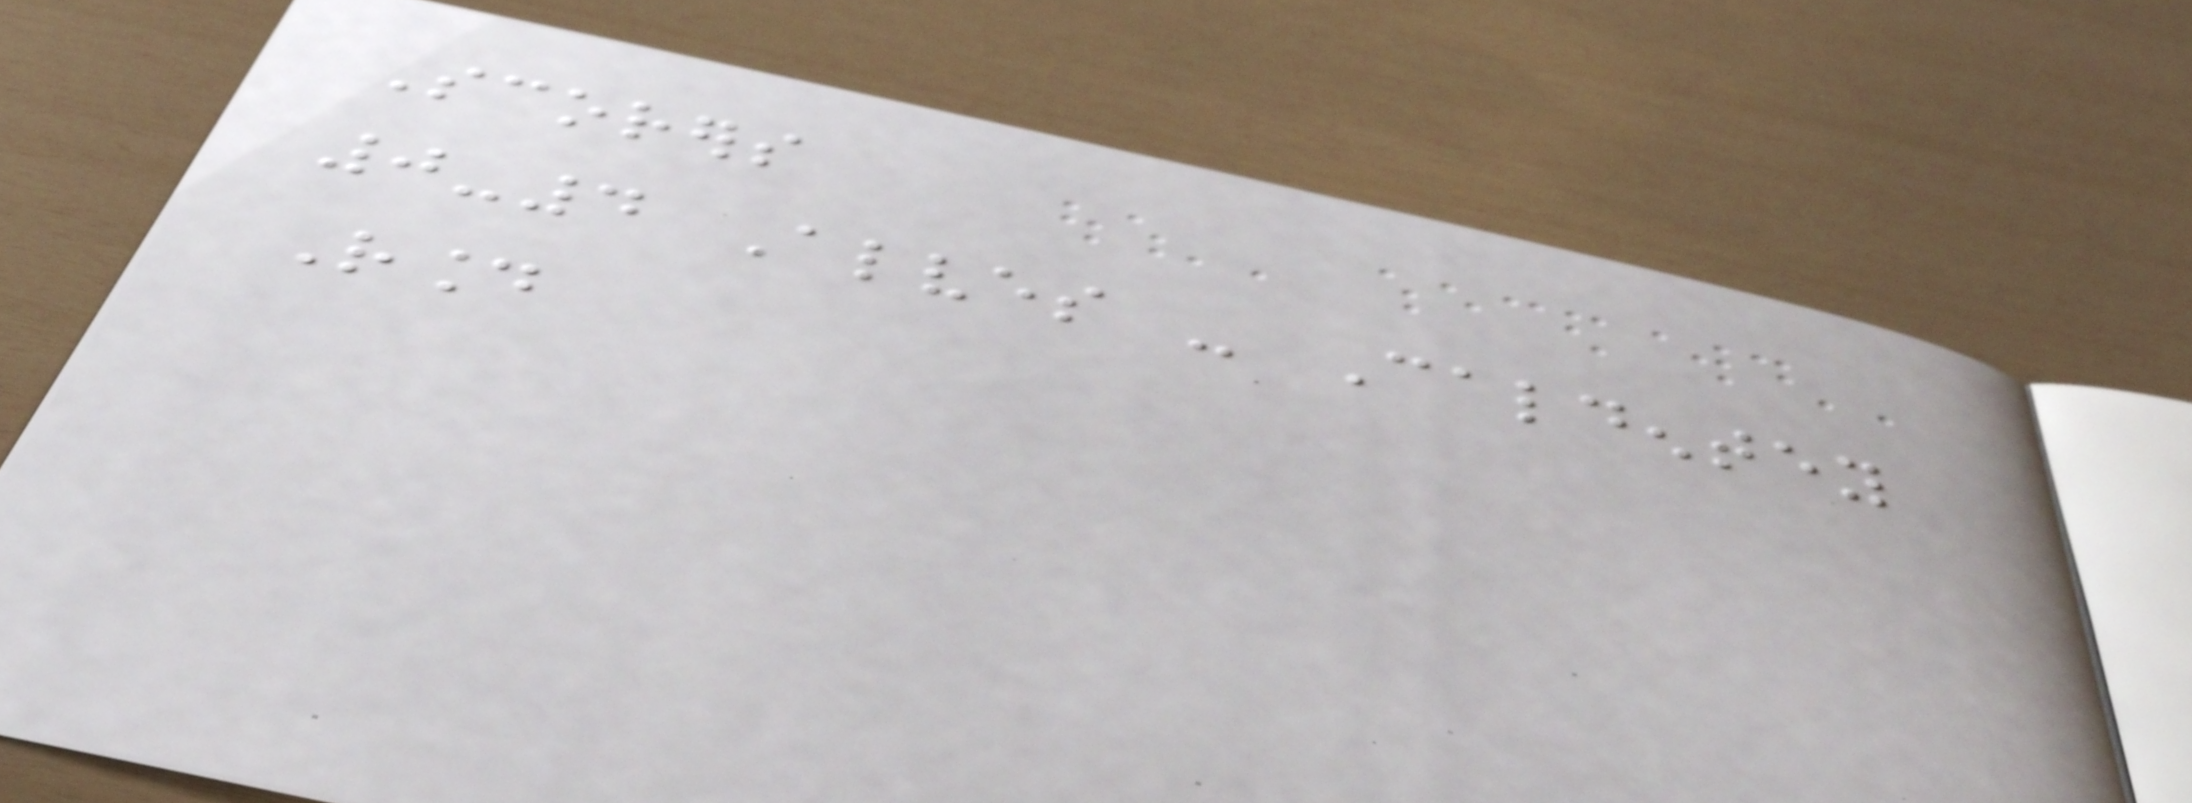Scorers
0-4 Alves - Caldentey
Round
